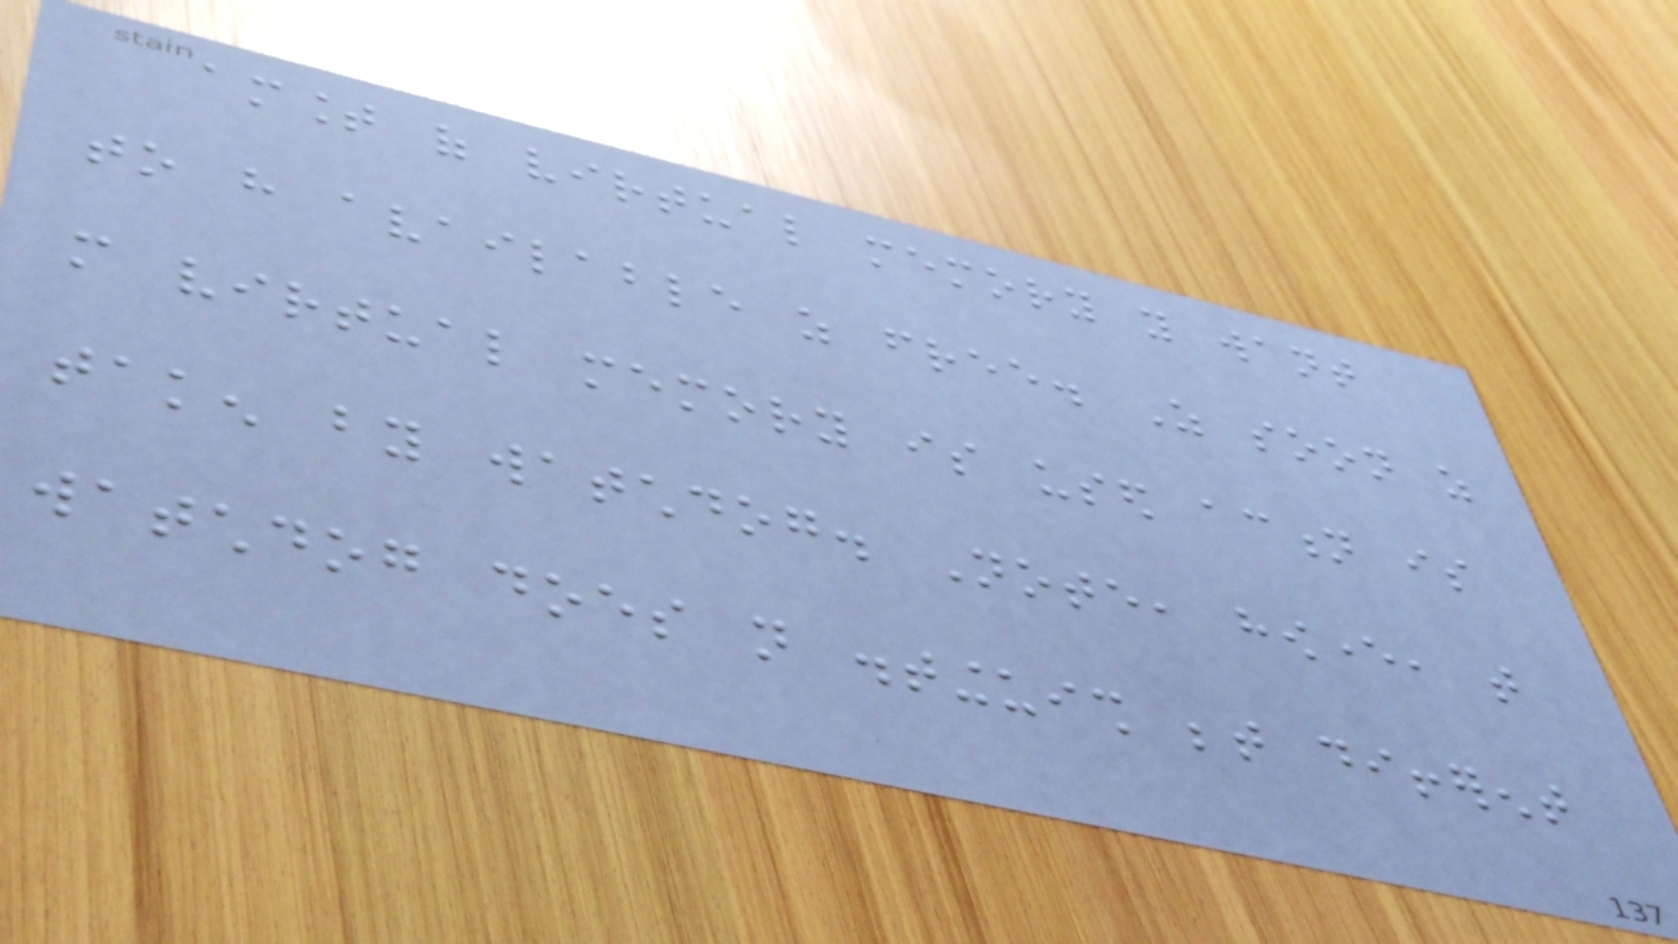amount of virtual memory you want
to have available as free. As soon as
more virtual memory is used action is
taken by watchdog. Note, however, that
watchdog does not distinguish between different
